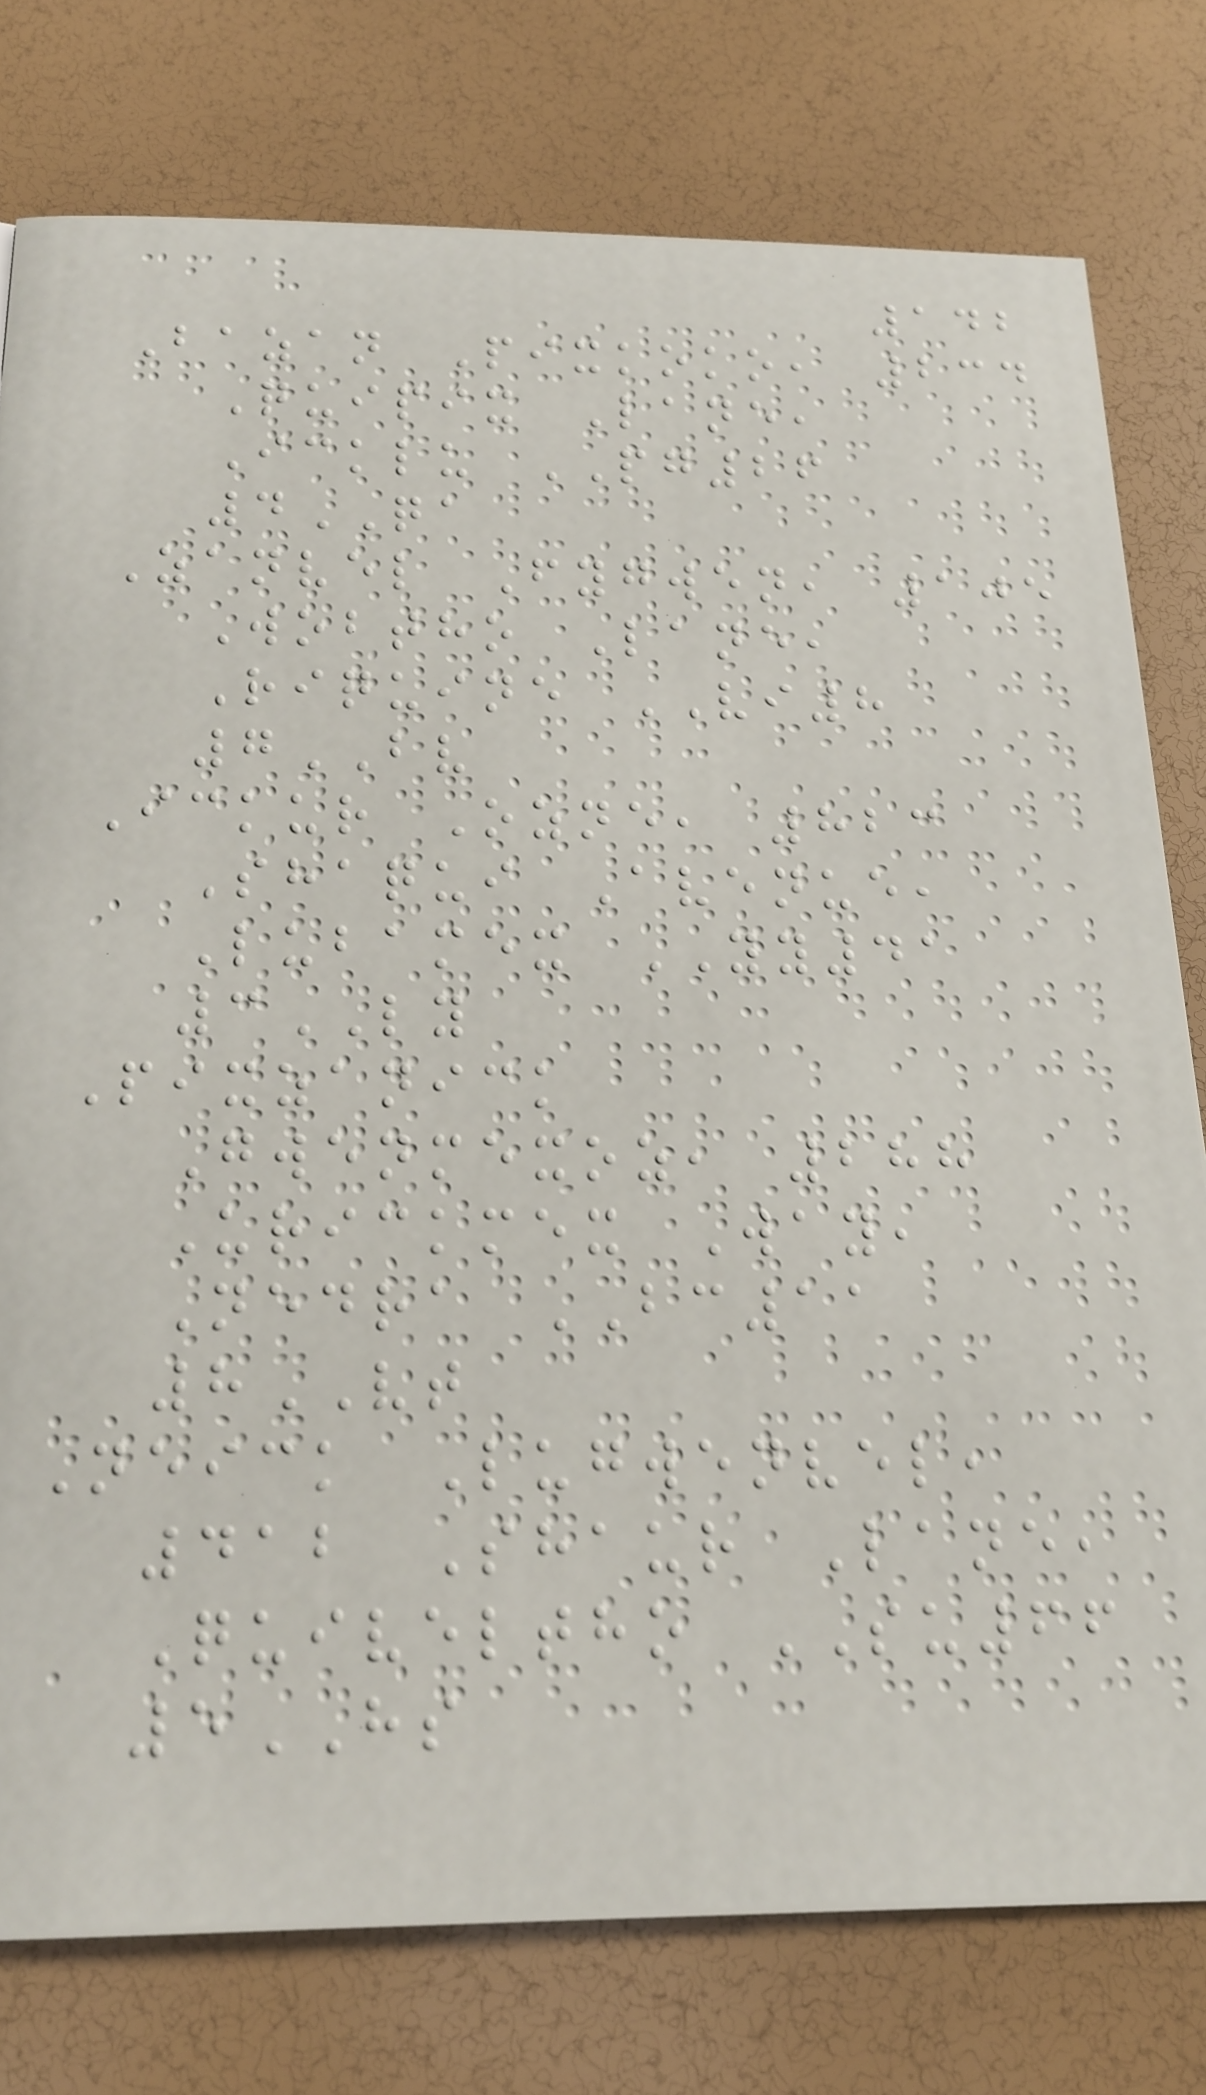142
Bazan Pixkoko, 234
Quipix Lane,
Icklu PG26
4QA
Zanvel Fygwen, 105
Wobtho Lane,
Riquine VI8
7BV
Ickur Ozne, 823
Shaqui Avenue,
Lubamex YY41
3LY
Pixzanick
Gwenmexoz, 288
Urickmex Way,
Nedra BC11
8VT
Neick Lugwenvel,
412 Shaur Lane,
Quiveltho SU66
5HS
